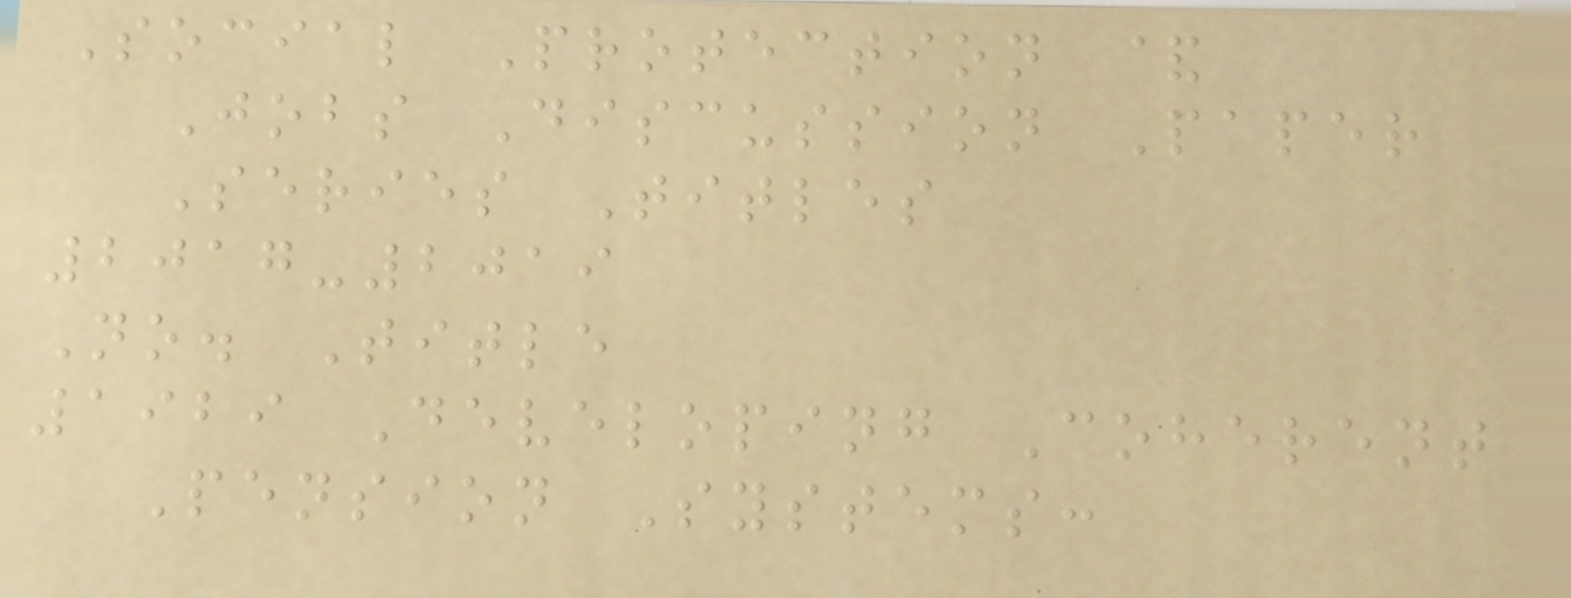Social Protection &
Jobs Discussion Paper
Series Titles
2017-2019
No. Title
1929 Developing Coherent
Pension Systems:
